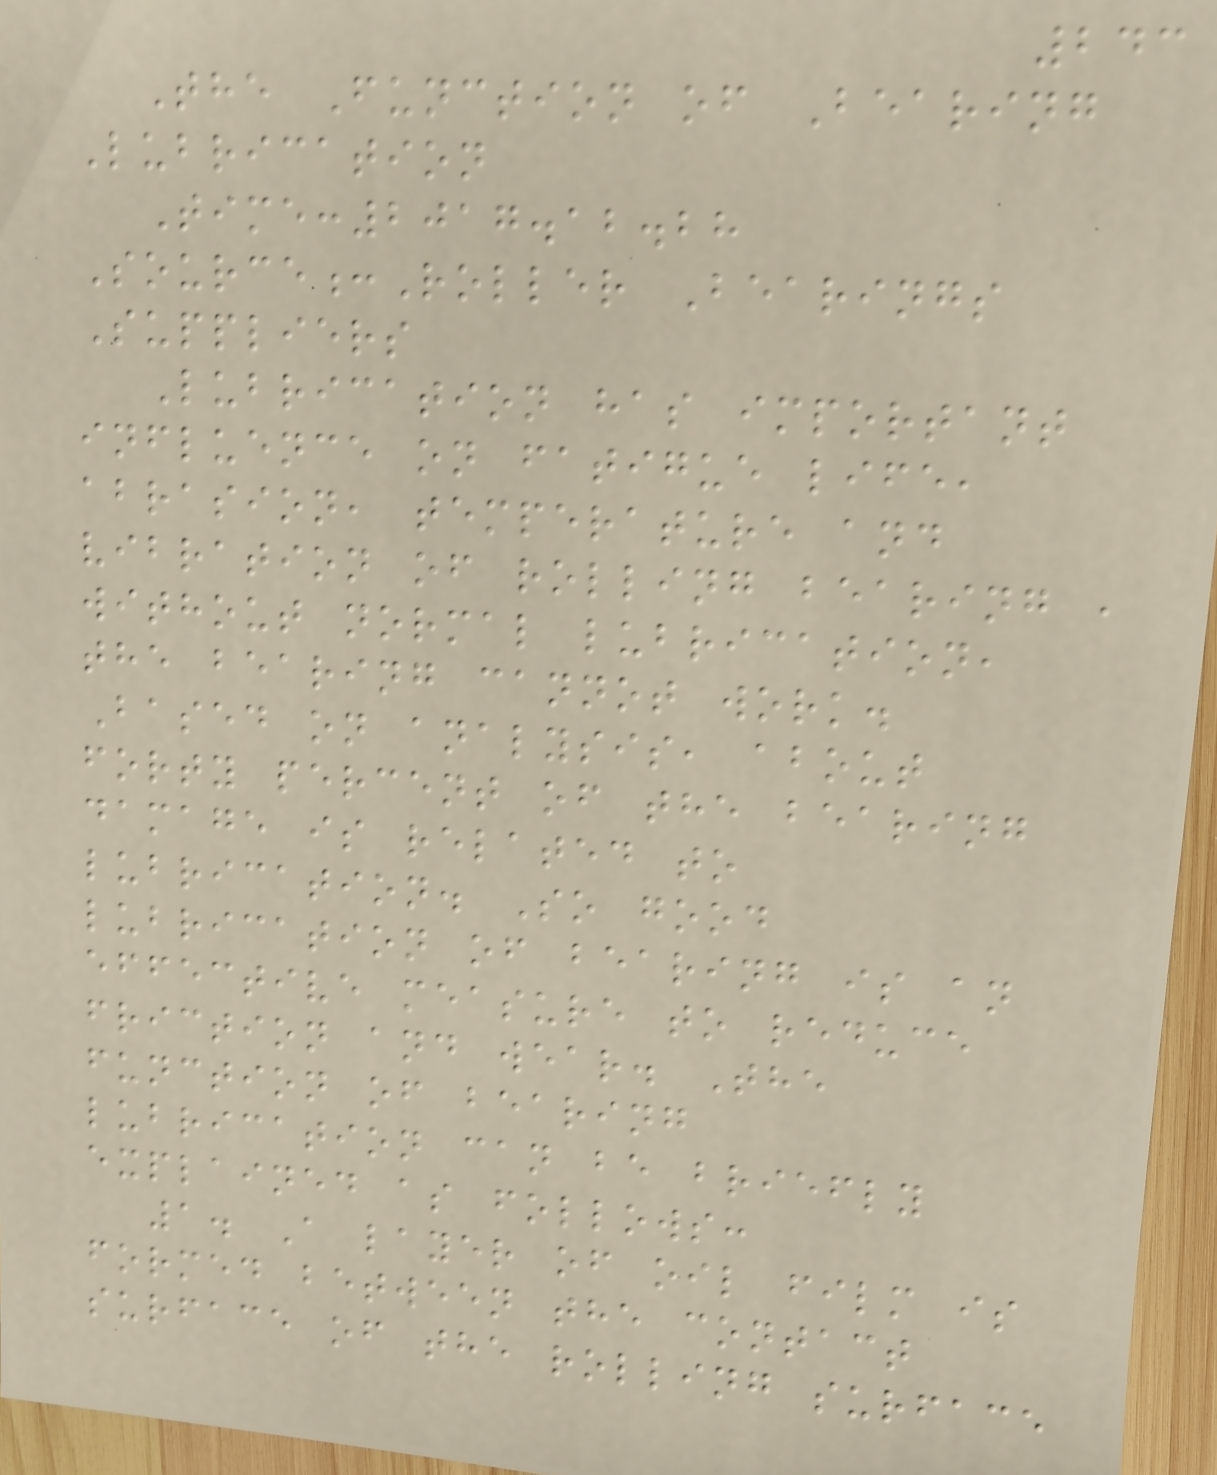243
The Function of Bearing
Lubrication
Time:2017.12.28
Source:Roller Bearings
Suppliers
Lubrication has important
influence on fatigue life,
abrasion, temperature and
vibration of rolling bearing ,
without normal lubrication,
the bearing cannot work.
Based on analysis, about
forty percent of the bearing
damage is related to
lubrication. So good
lubrication of bearing is an
effective measure to reduce
friction and wear. The
function of bearing
lubrication can be briefly
explained as follows:
1. A layer of oil film is
formed between the contact
surface of the rolling surface
